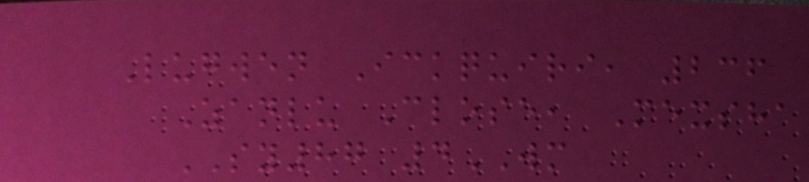Lugwen Ickquiri, 236
Zanlu Close, Mexsha
SY87 4WM
